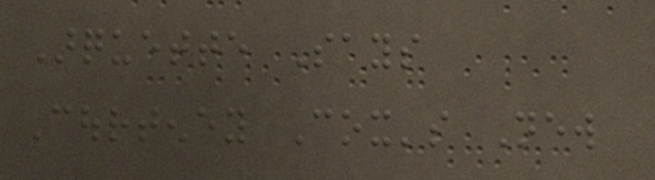Arquette Says
Courteney Cox's New
